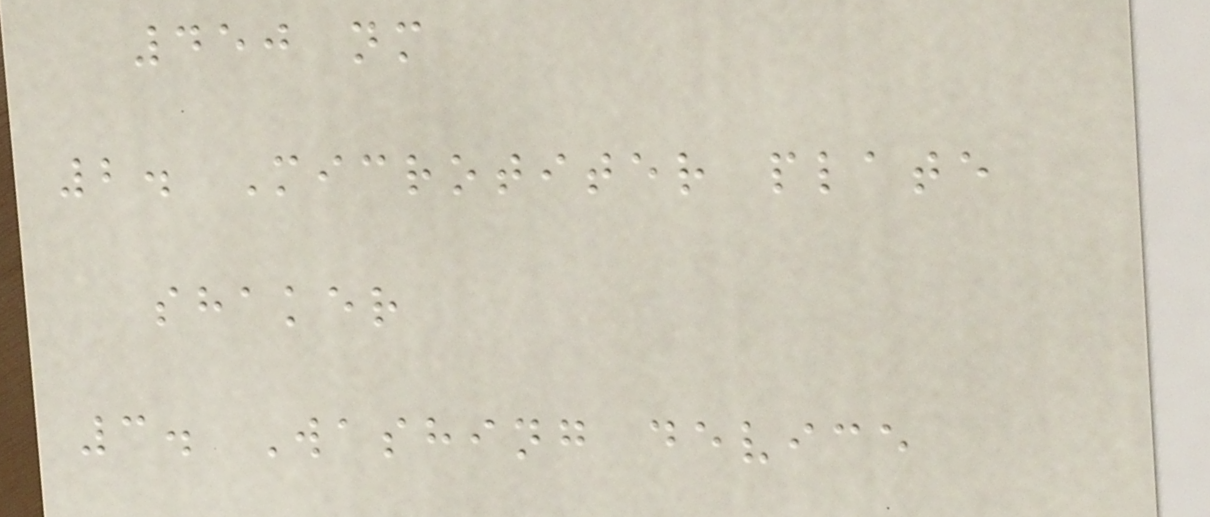450 nm
2. Microtiter plate
shaker
3. Washing device
